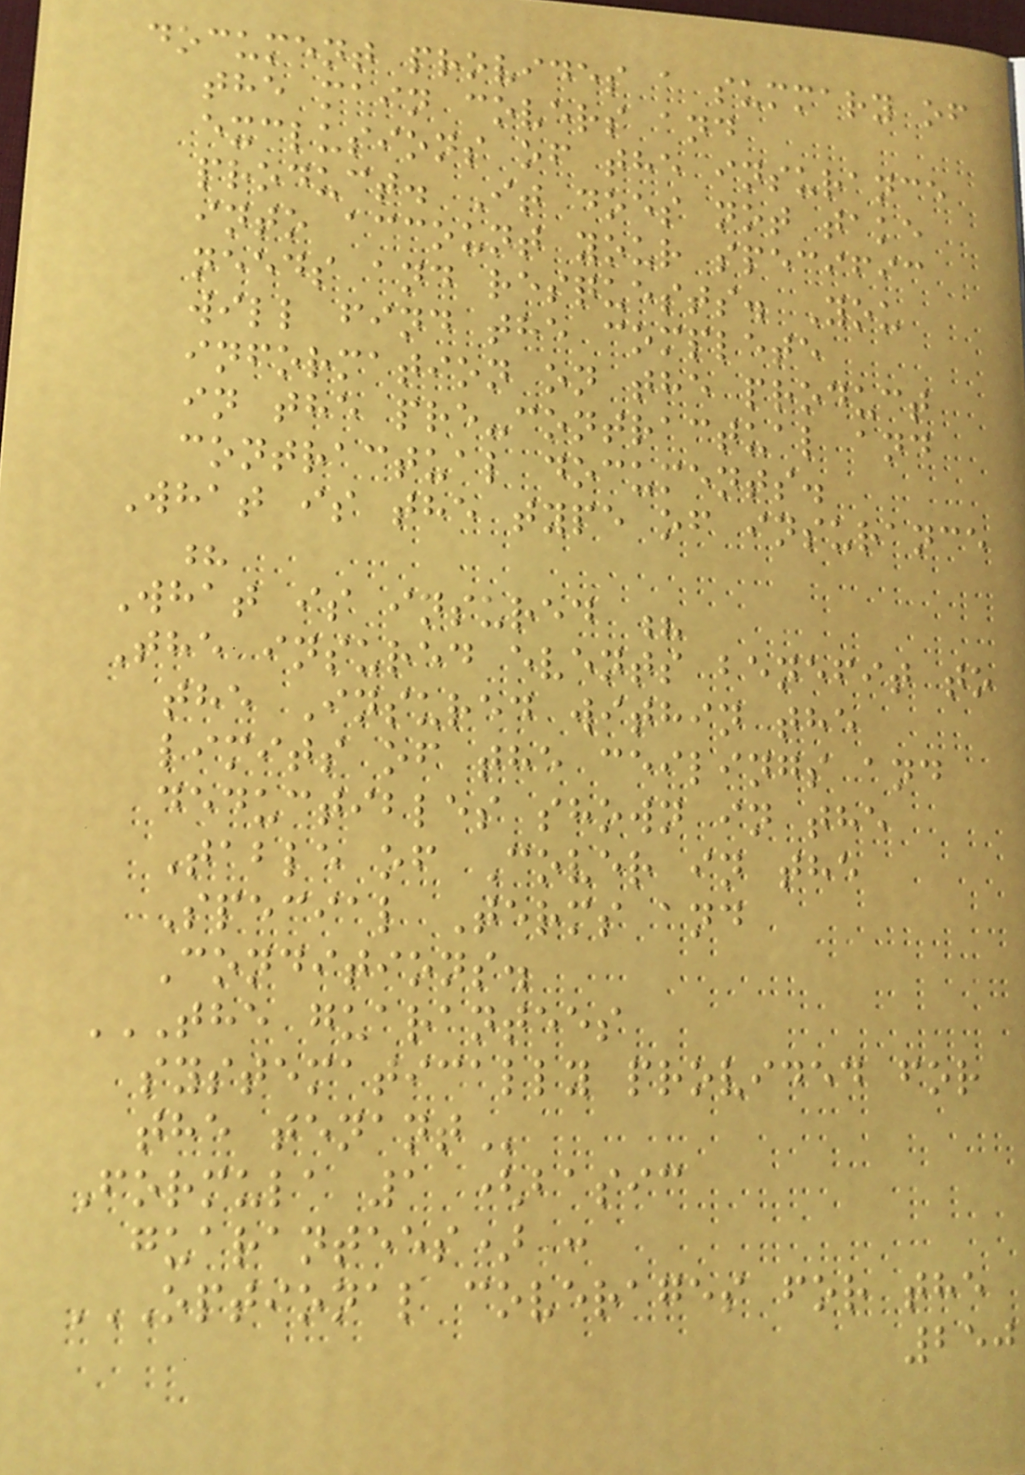document provides a summary of
the main covers and
exclusions of the insurance
product. It does not take
into account your specific
needs and resquests. You
will find the complete
information on the product
in the pre-contractual and
contractual documents.
What is the type of insurance
?
What is insured ?
The insured events benefit to
the Insured within the
limits of the ceilings and
deductibles shown in the
Table of Cover in the
Special Terms and
Conditions.
THE GUARANTEES
SYSTEMATICALLY PROVIDED FOR
THE TENANT
Formula 1 (basic
guarantees) :
OPTIONAL COVERAGES FOR THE
250
